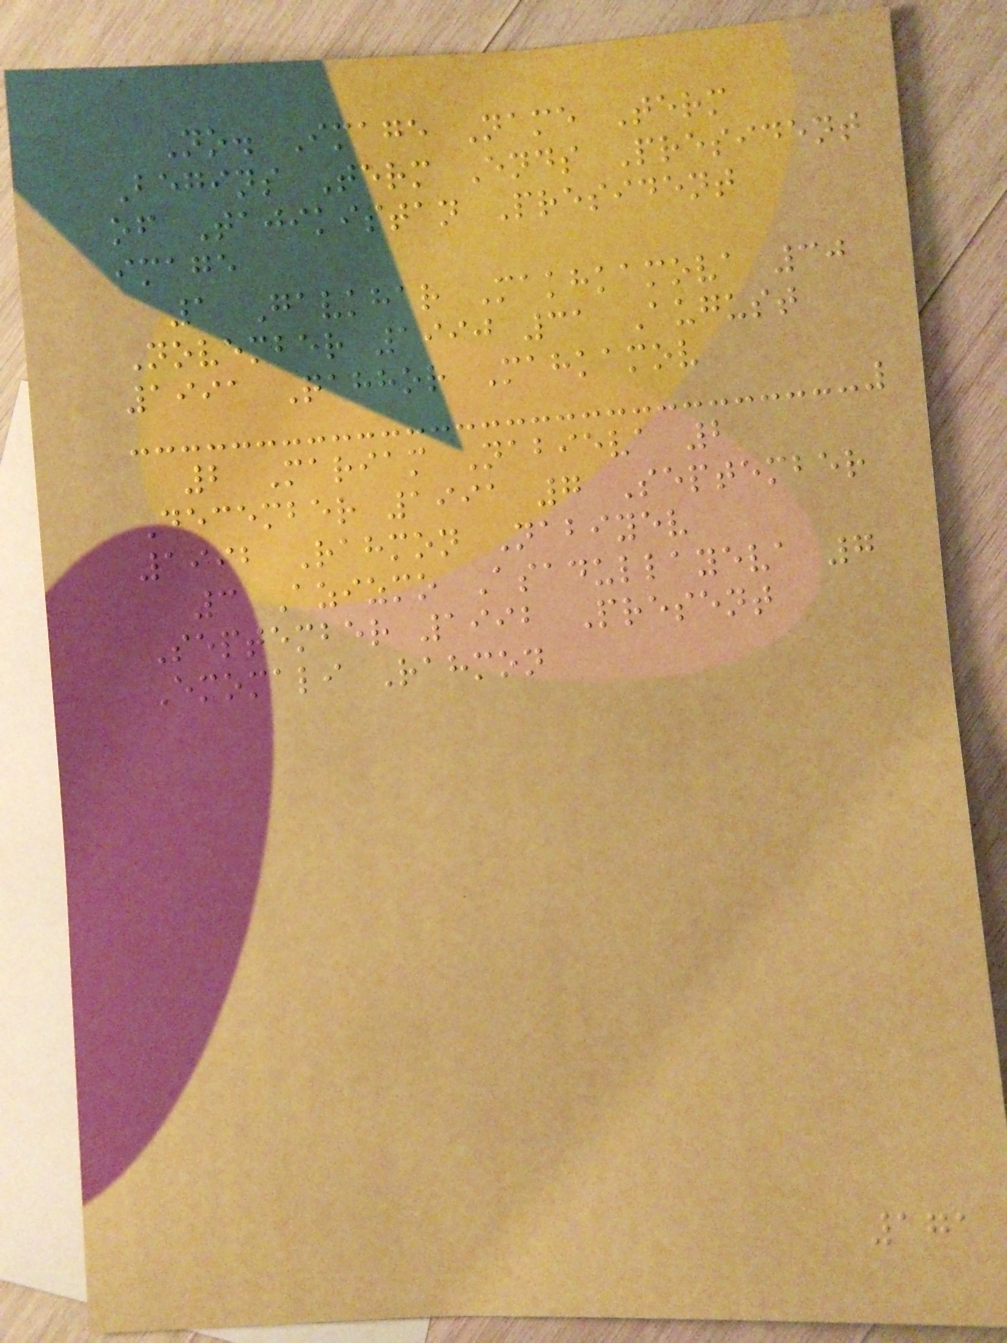No. Image Name Term
Begins Term Ends President
of Tajikistan President
image
1 Gavkhar Makhkamova 30
November 1990 31 August
1991 Qahhor Mahkamov
2 Mariam Nabieva 2
December 1991 7 September
1992 Rahmon Nabiyev
3 Azizmo Asadullayeva 7
September 1992 Present
Emomali Rahmon
171
